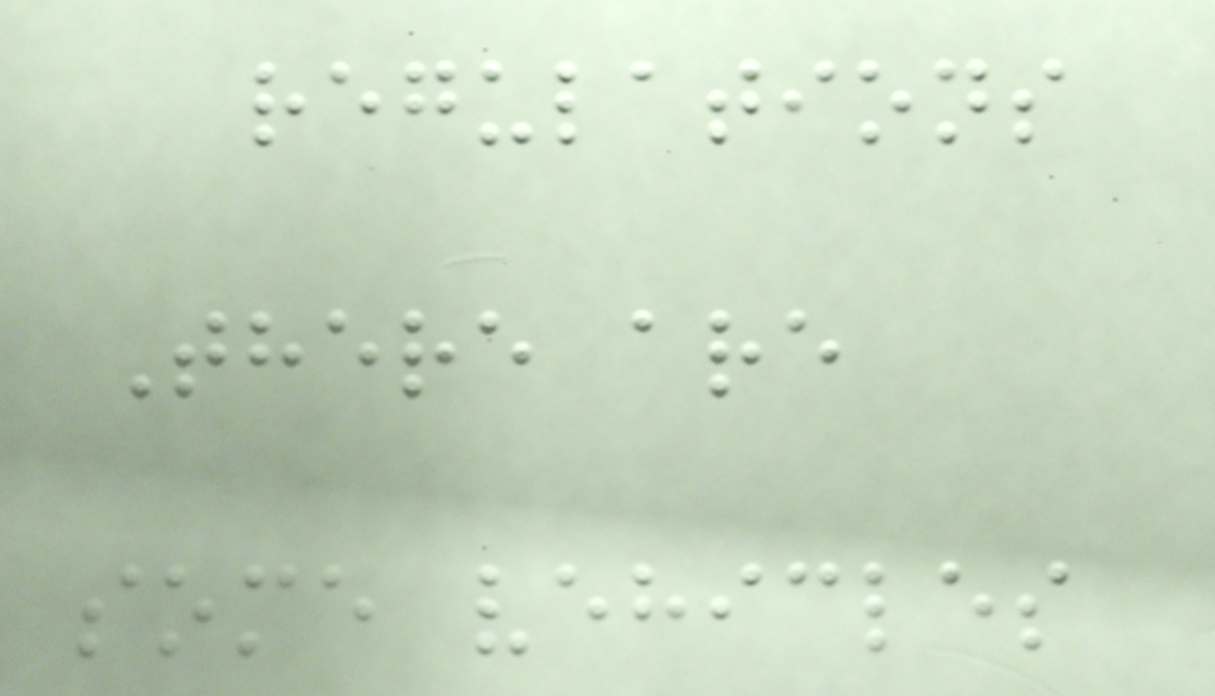regulations
There are
some vehicles
